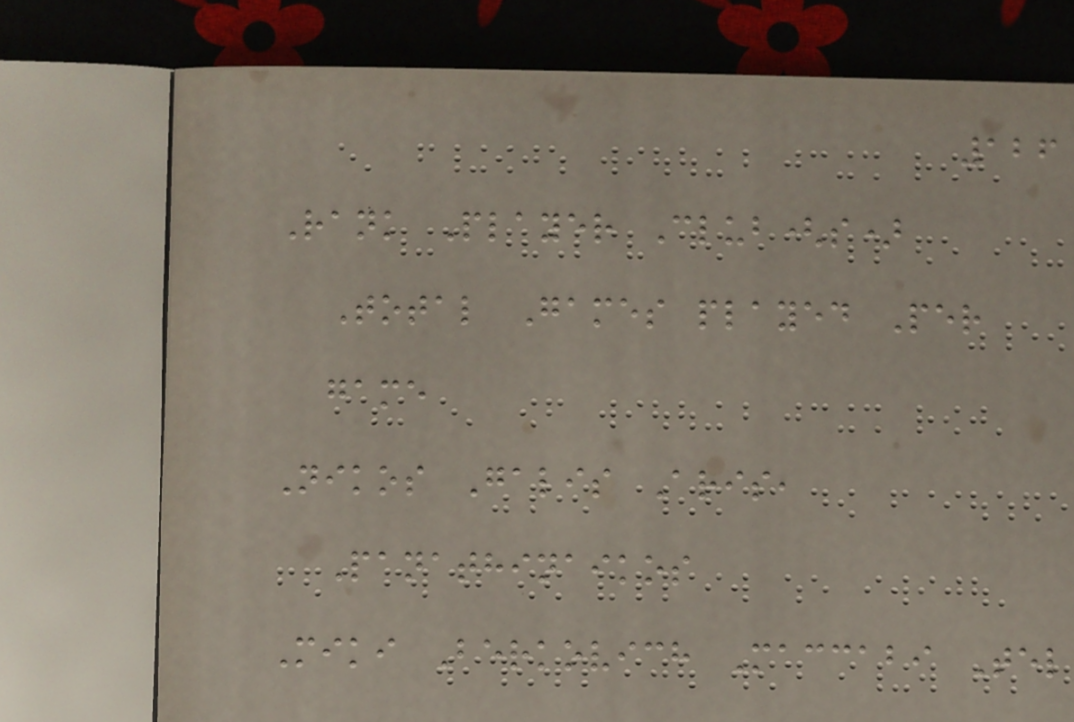126
Rank Player Club(s)
Total Games played Per
game
Nikos Galis Aris,
Panathinaikos
Miki Berkovich Maccabi Tel
